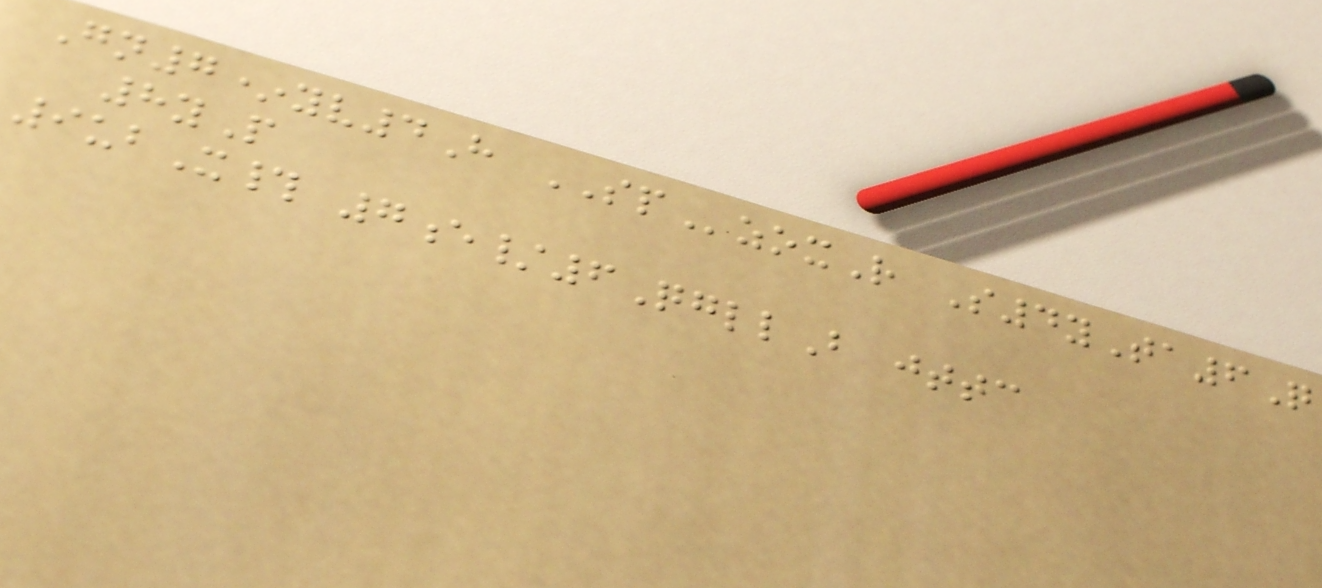Gn7*yv4H SPzoxR S4yTa6Q
8yP
9ubX# 7e/6QgllB jttc
